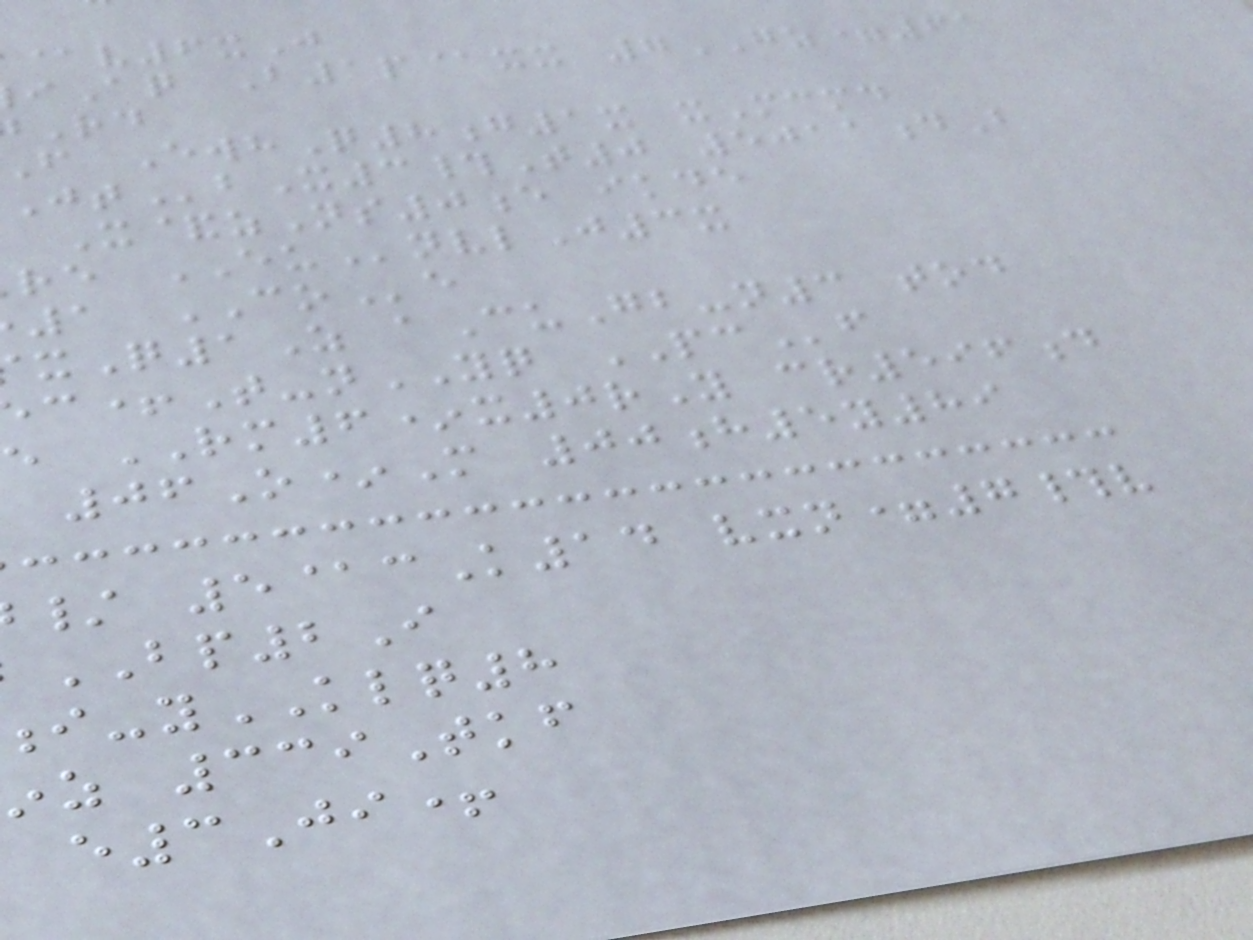@v6xJ
Aq B1p@xx 7GZ=61
f EwhQ8g1x xMcmd
bX3#T0 5011dB
X&zNs0e ikde
re EUnvlJ3x
1 COe
xQ1Z aCuGb-n3 tod
+T-nYQ PCf
e RM6*x0rY cr596d
06O*M 00h5y89
/ 5@cK14 vxn=7#v
BP2I
i-yKLQ8
z 339Tkf
e3Ji+
